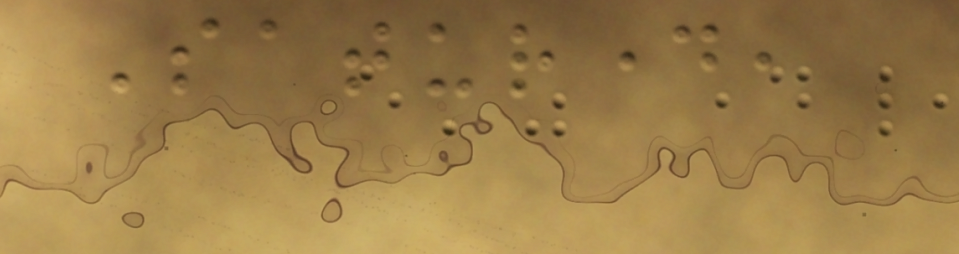Saturday,
